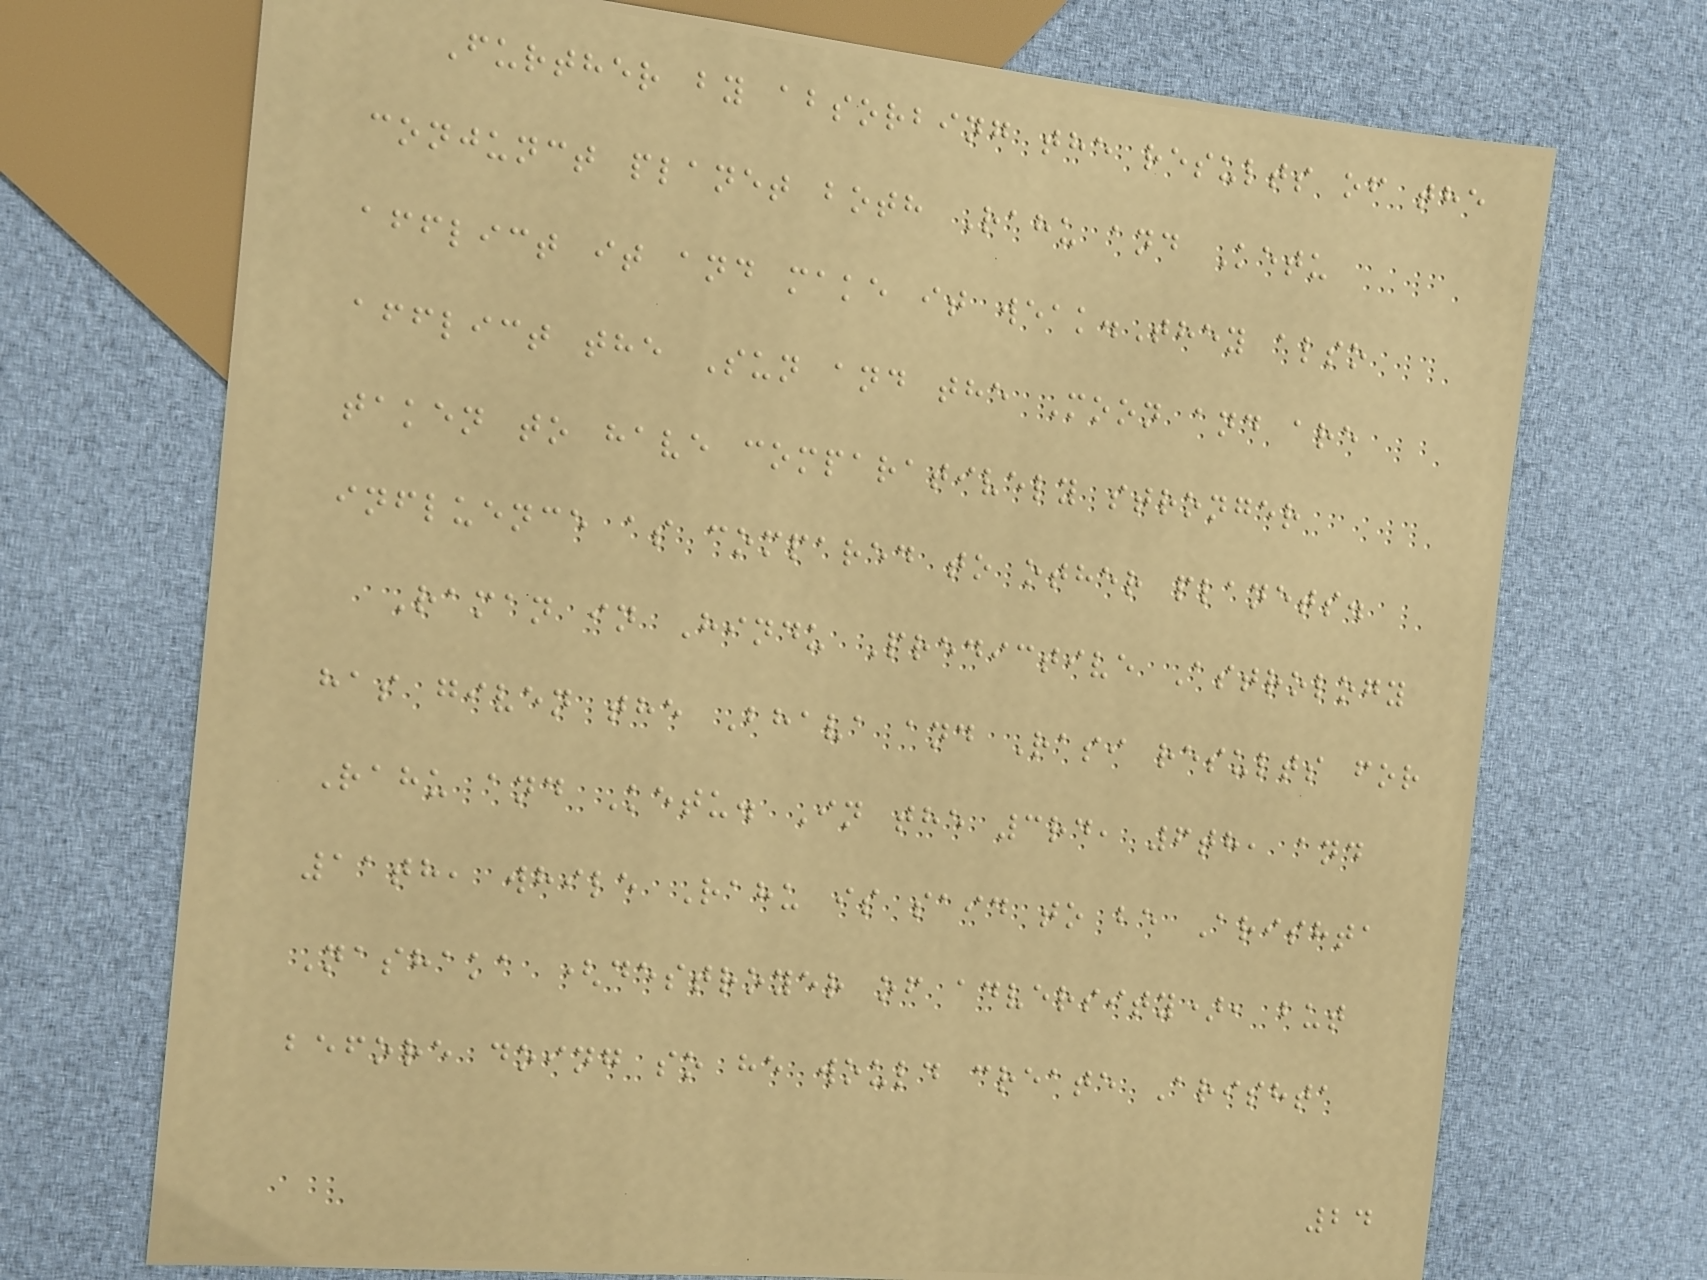Further by absorbing the results of the
conjunct planet both Rahu and Ketu
afflict it and make it weak.They also
afflict the Sun and the Moon and are
taken to have comparatively stronger
influence as compared to other planets.
Raman in Hindu Predictive Astrology
has given the Bhava and Rasi results for
Rahu and Ketu. In the 3rd, 6th, and
11th, while Rahu is said to be Arishta
Nashaka (destroyer of adversity), but
before doing so he would create Arishta
24
